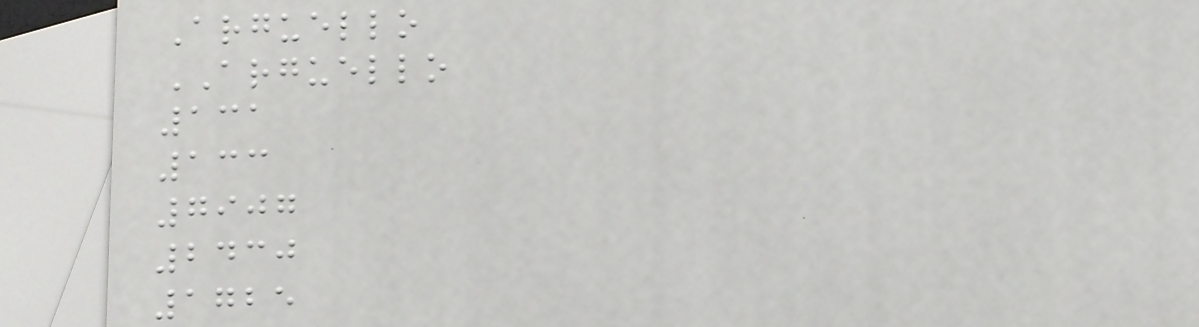Arguello
ARGUELLO
131
133
7907
2430
1725
